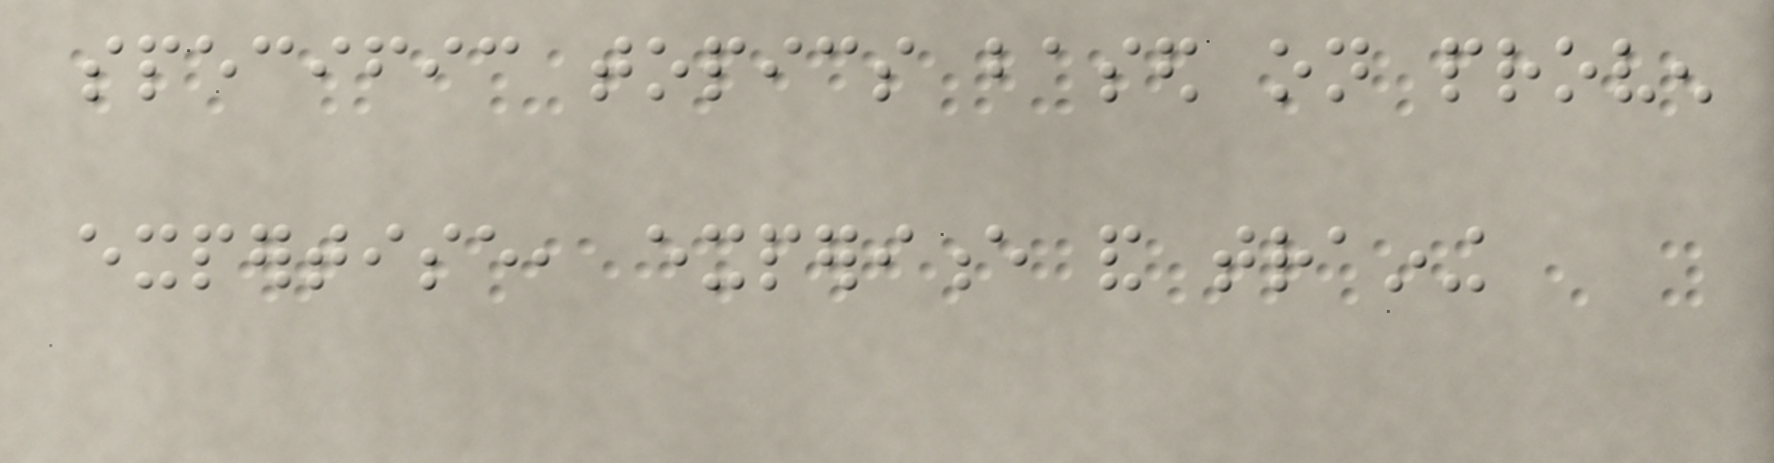specific topics based on proven
expertise, experience and training
